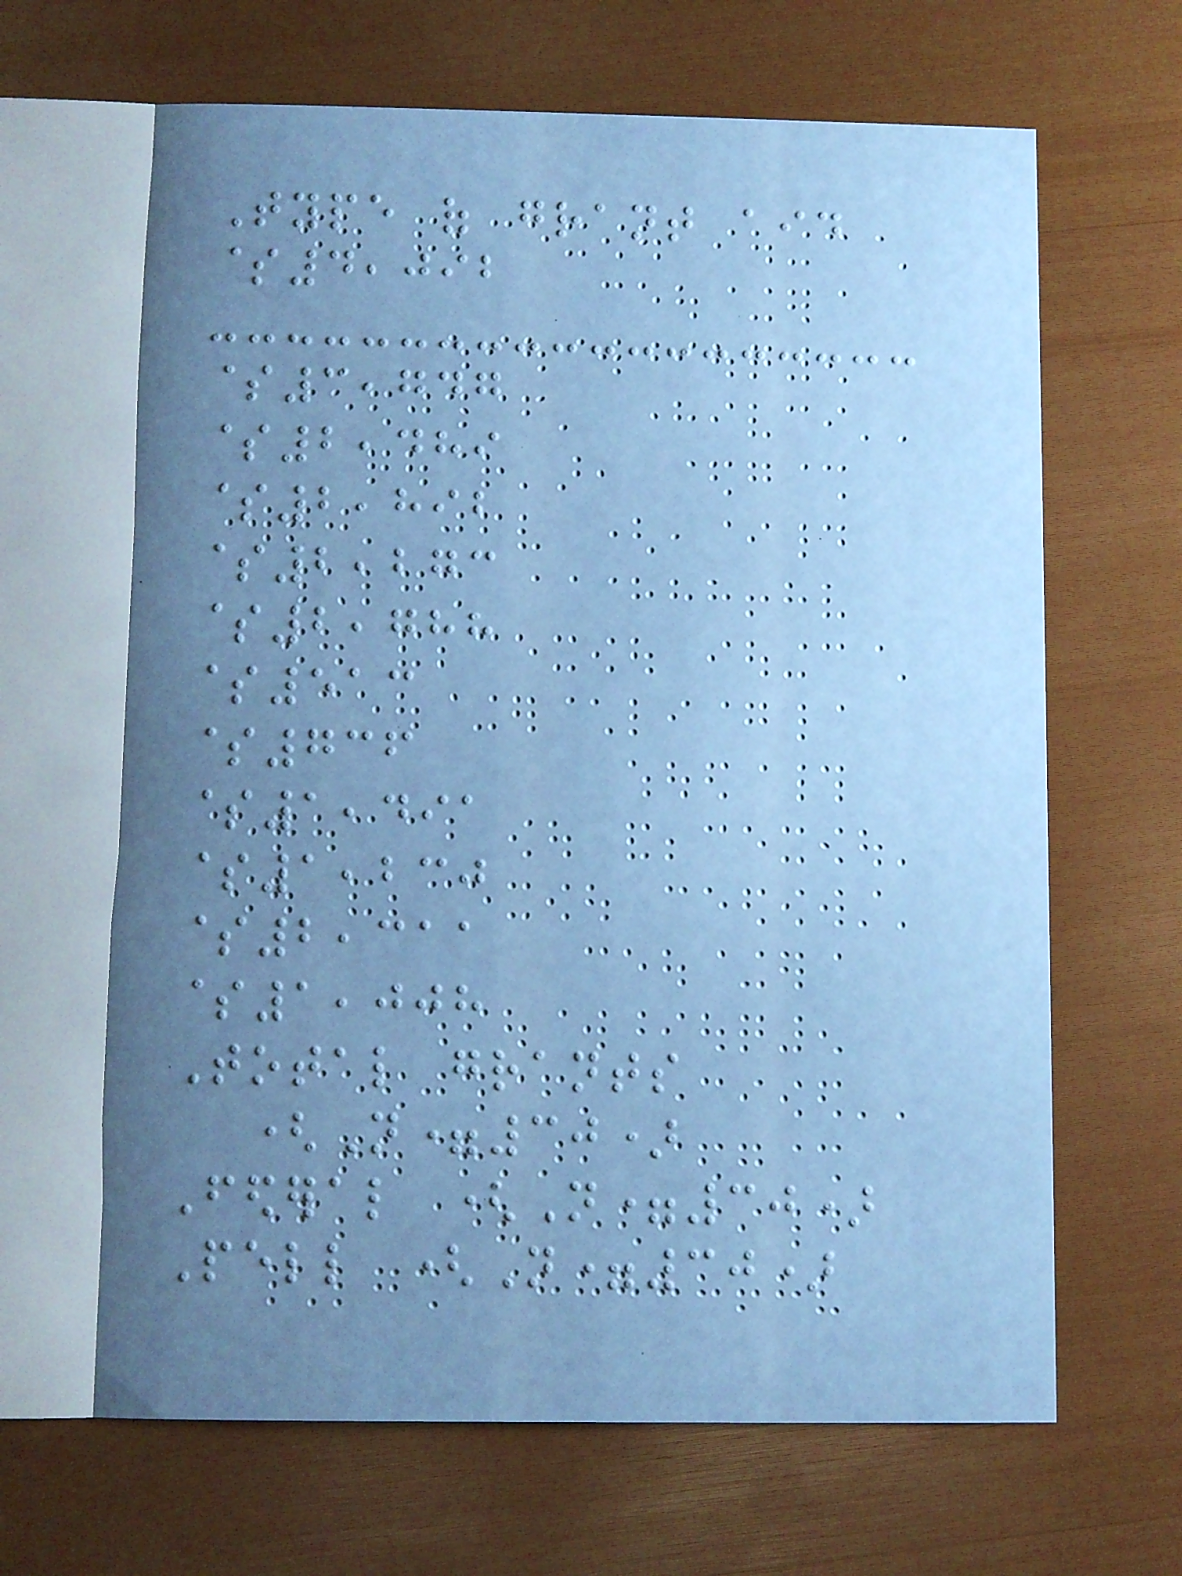Type of grant aid
$4,092
$3,747
$2,489
$2,892
$2,273
$2,788
$513
$736
$1,491
$1,230
$2,311
$1,008
Total grants
(N=30)
Federal (N=30)
Pell (N=30)
